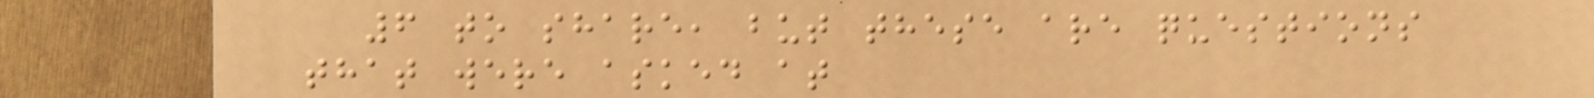6 to share, but these are questions
that were asked at
